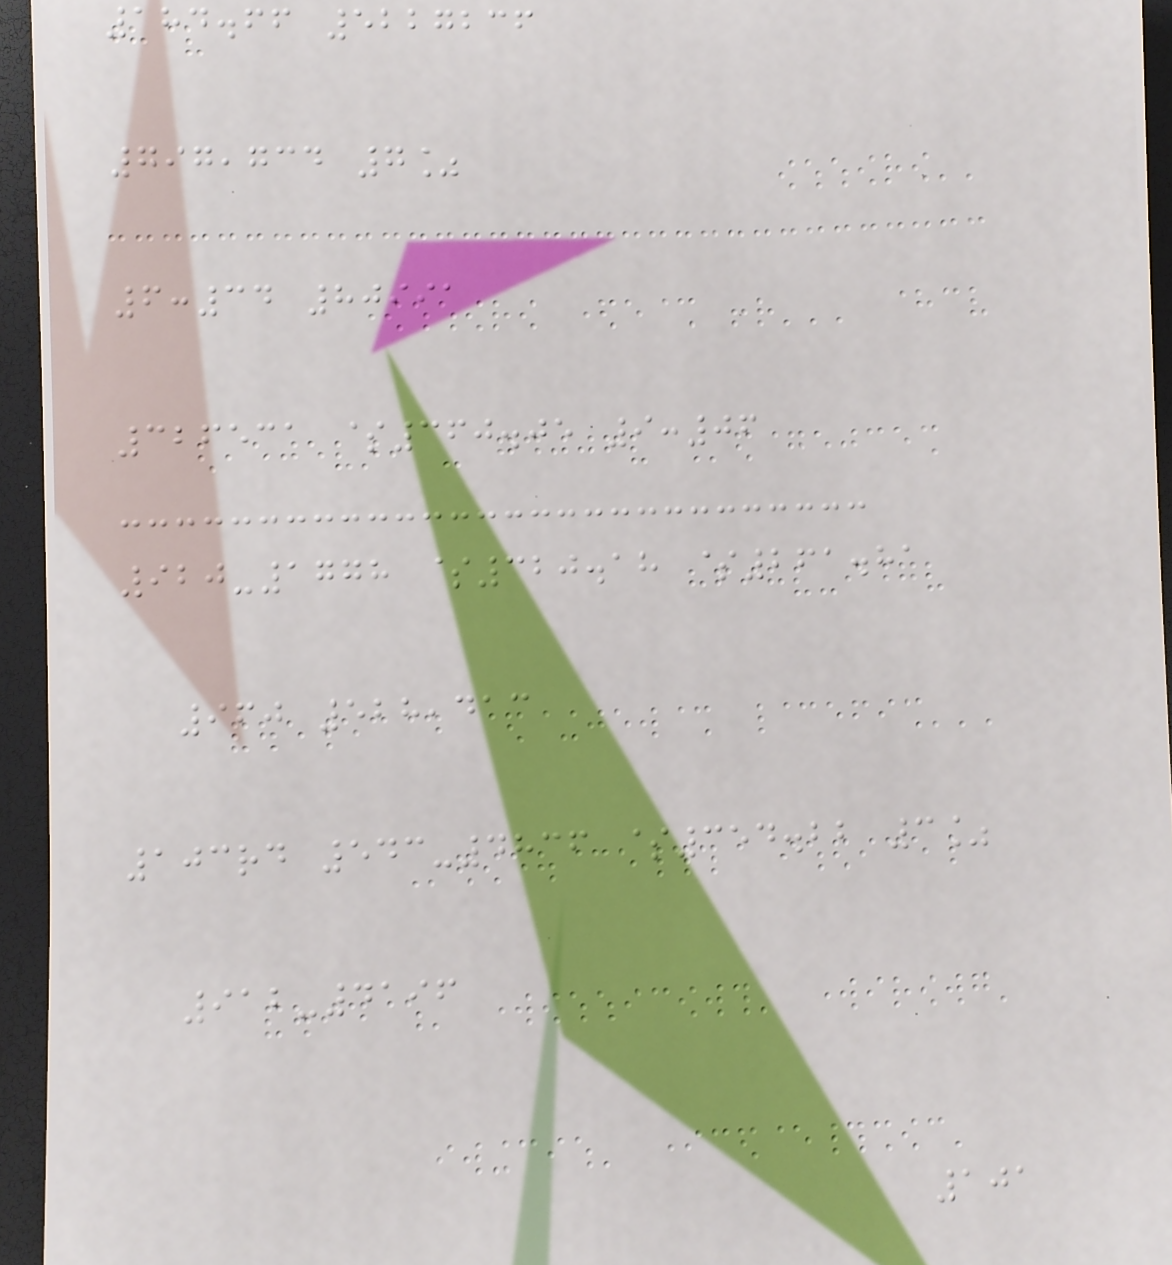184.66 5227236
797,734 7%
6:34 80991
326531 $360.05 9:06
920-1778 $320.18 $261.81
960 528,413
103rd 543-4836 $354.22 3%
912-4196
101
